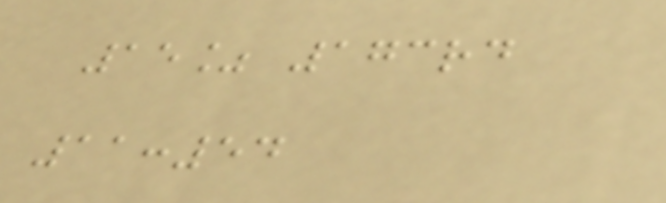15% 173rd
11:54
